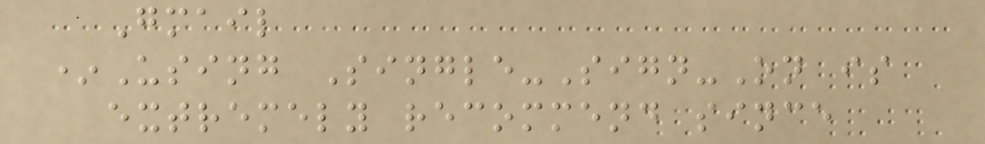Gmail
*Using Single-Sign-On is
extremely recommend since
